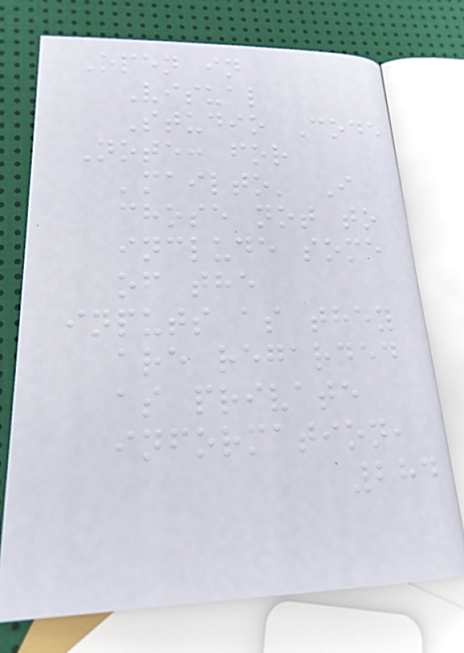Open in
Visual
Studio Code
Note: for
'mailto' I
chose not to
include some
of the
inputs as they
are regarded
as private
information,
284
